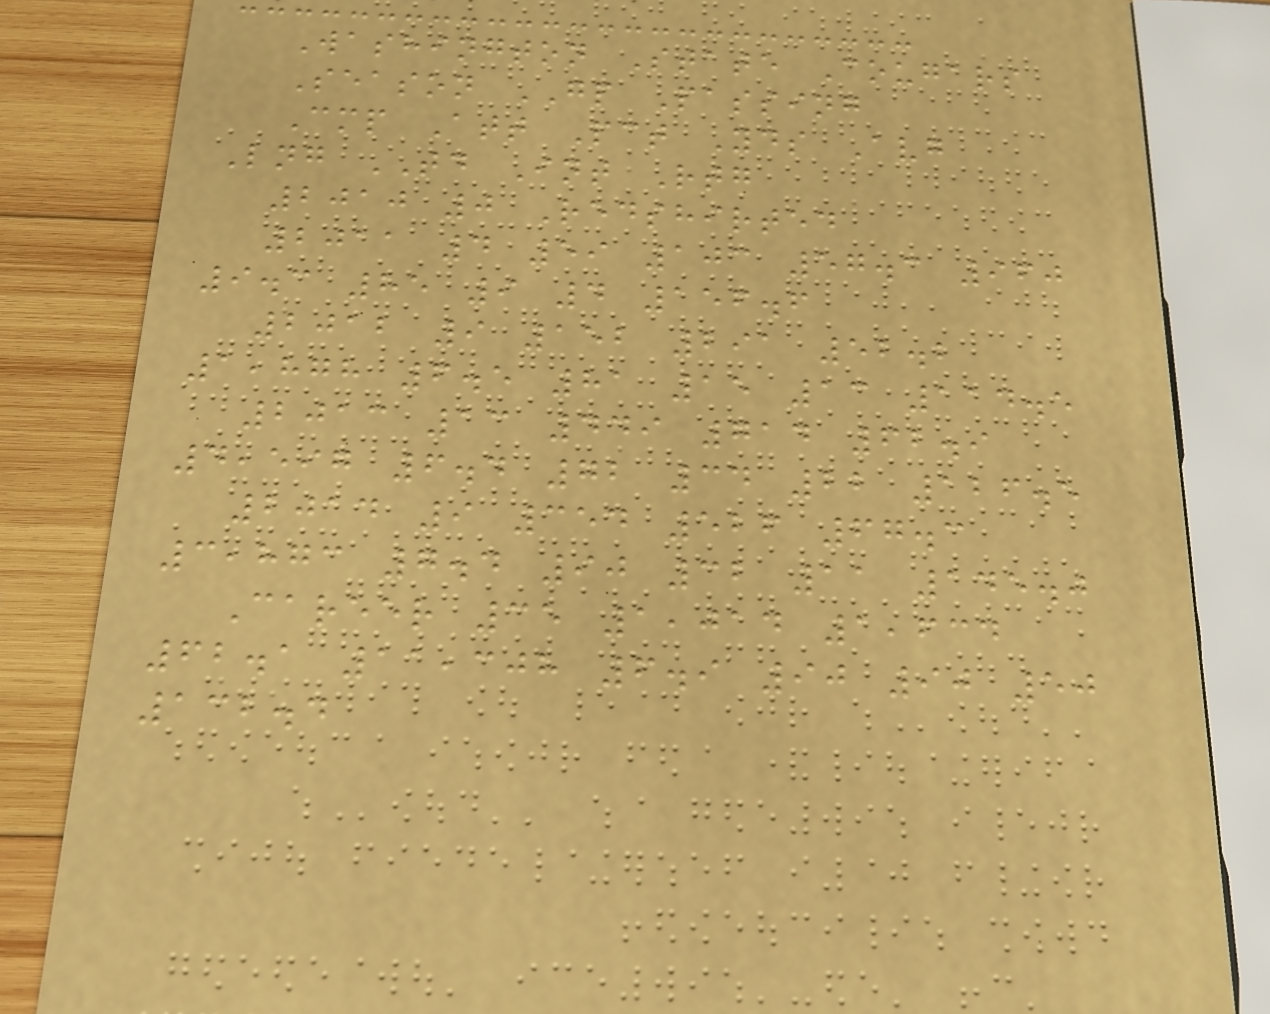Washington State Cougars
Season GP Passing
Cmp Att Pct Yds Avg
Lng TD Int Rtg
2010 0 Redshirted
2011 4 59 103 57.3 960
9.3 85 9 4 156.6
2012 9 152 291 52.2
1,878 6.5 81 15 13 114.5
2013 13 449 714 62.9
4,597 6.4 72 34 22 126.5
2014 9 354 526 67.3
3,873 7.4 90 32 11 145.0
Career 35 1,014 1,634
62.1 11,308 6.9 90 90 50
132.4
